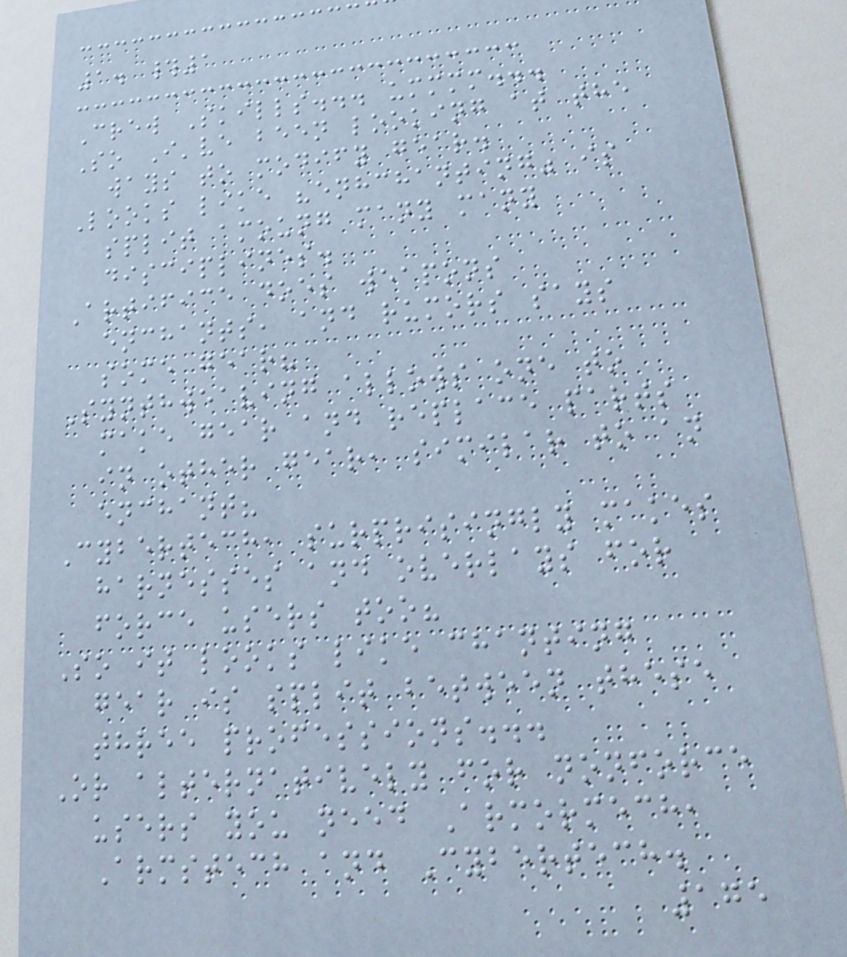1. #1
Crew Skills... ummmm...
So I've been looking at the
ways to modify gear.
Looks like "enhchanting" is
split amoung many many
disciplines.
Artifice does weapons
enchants, and rumors says
some gear?
Synthweaving allows one to
make gear and replace parts
in other gear, similar to an
enchant?
Cybertech, surprisingly makes
harnesses and overlays for
force users too?
So it looks like chanting
gear is split between these
three professions...
Or alternatively for nonforce
users you need Armormech,
Armstech and Cybertech.
175
